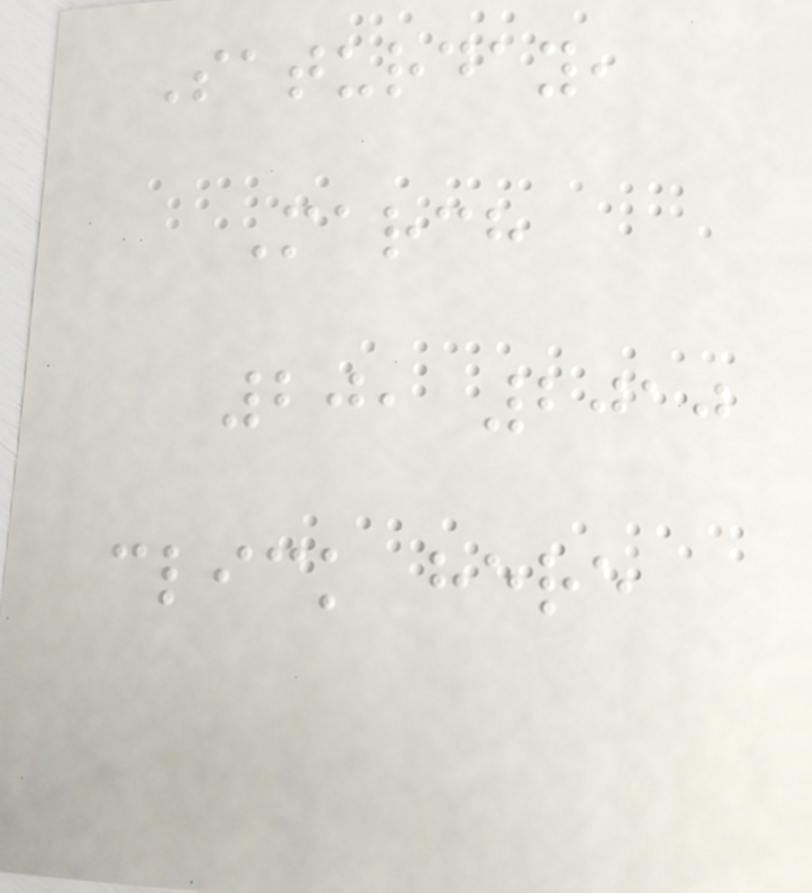Saturday,
March
20, 2010
click here
